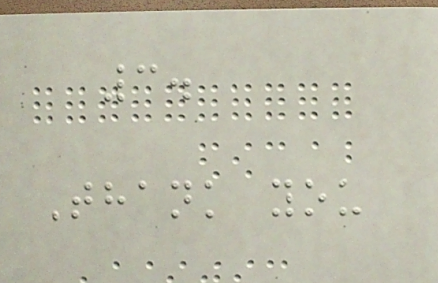3.
Thank you
